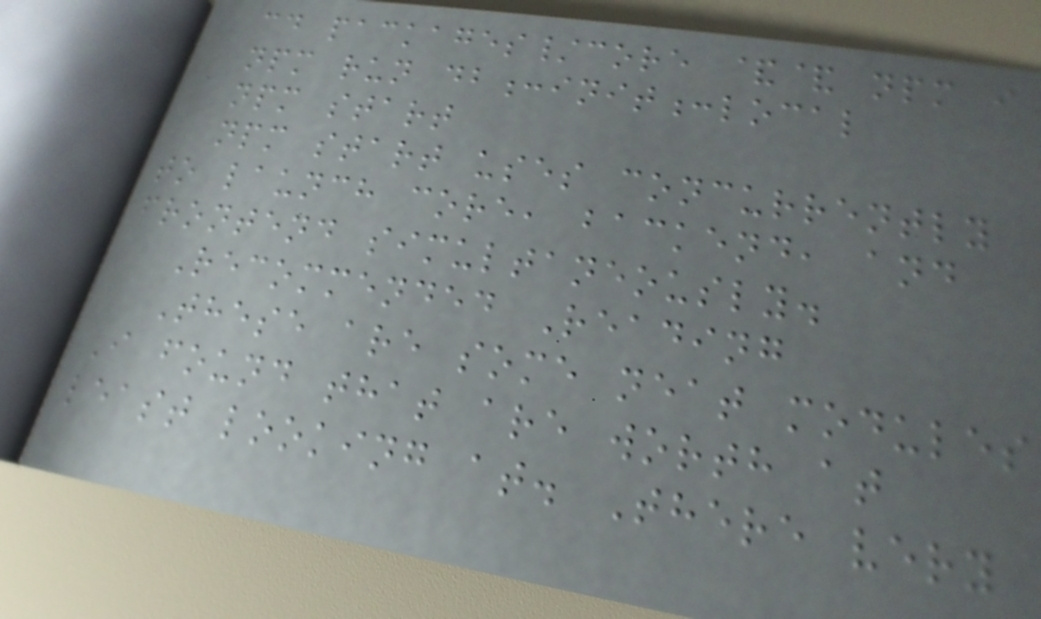cd packages/core && npm i
npm run db:init:local
npm start
npm start uses concurrently
to launch core, backend, and
frontend simultaneously.
Recommended Reading
These are some neat modules
I found that are worth at
least looking at. There very
